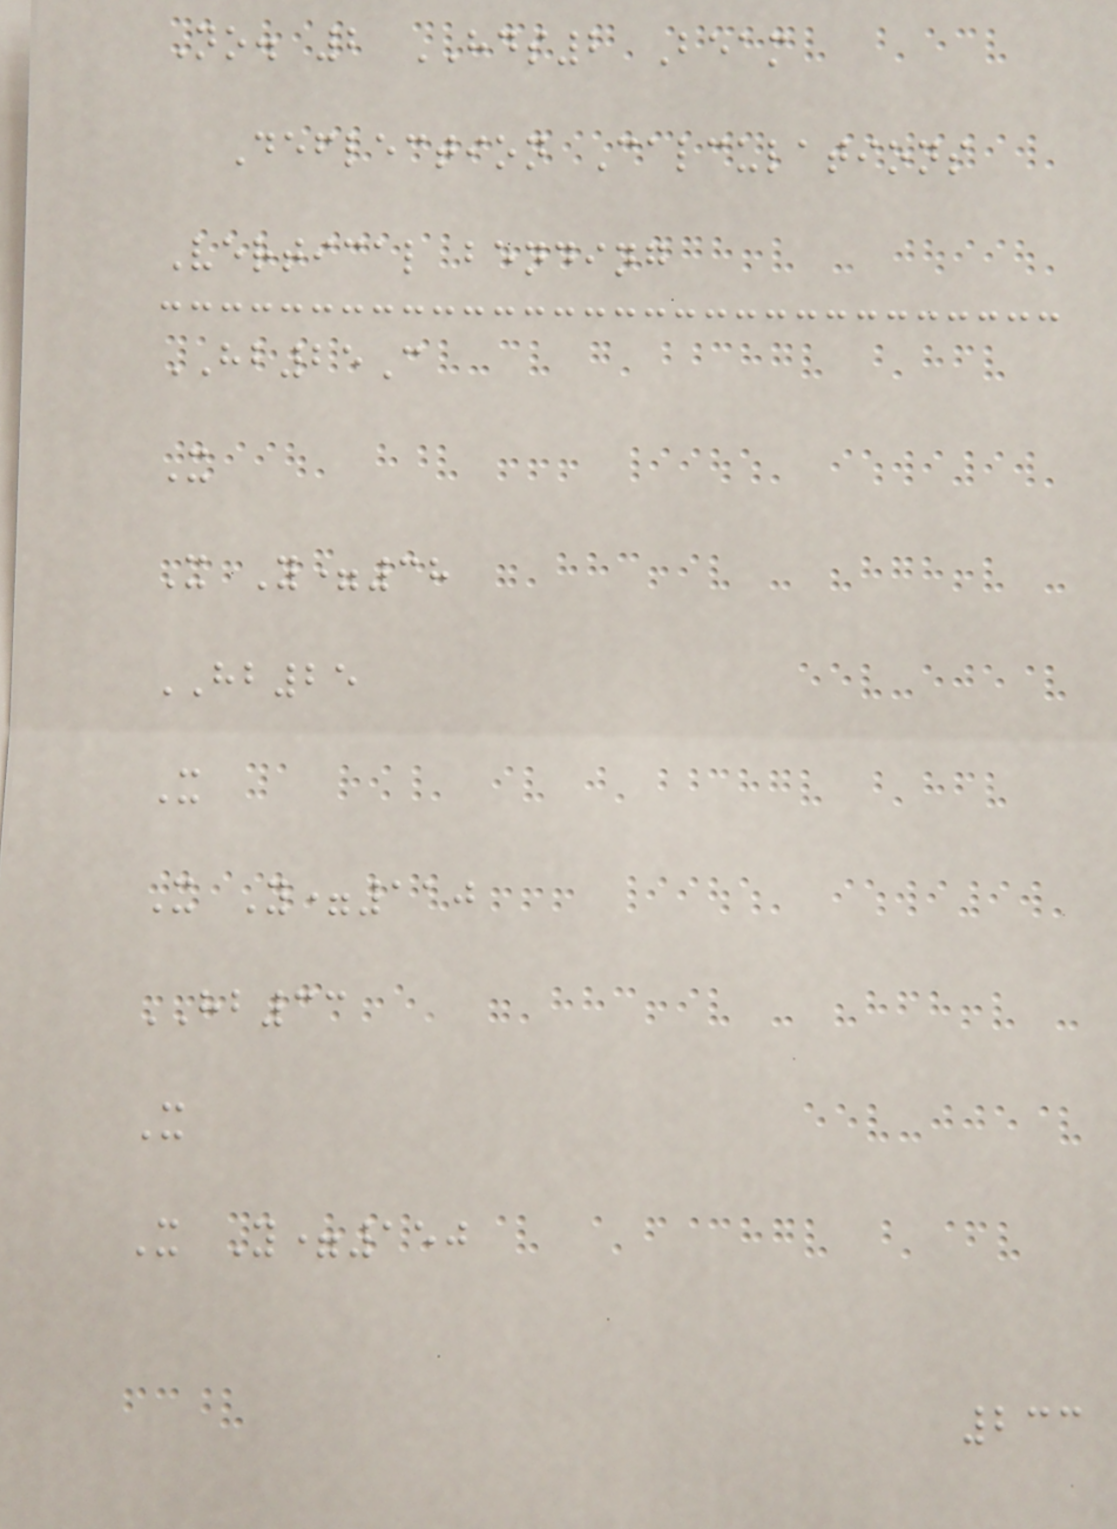No. 2 HDS2 Beam
Deflection Calculations
Vertical bending
HB25C
X
X Y=38
HB25
X
X Y=110
HB33
X
X Y=150
233
